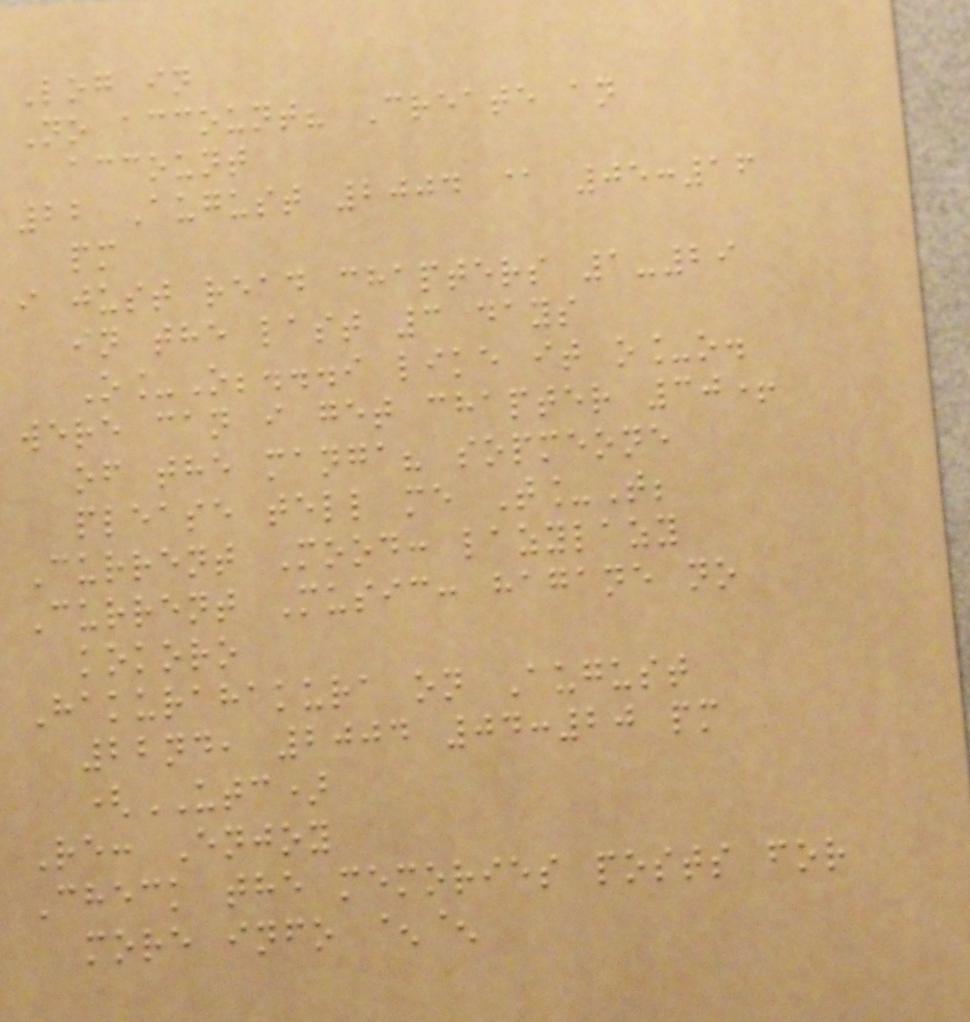Log in
No account? Create an
account
22 August 2004 @ 05:16
pm
i just read chapters 1-29
in the last 3 days
O_O;...i like it o_o.
were can i get chapter 30+
of the manga? sopmeone
please tell me T_T;
Current Mood: lazylazy
Current Music: hagane no
kokoro
Hakurahakura on August
22nd, 2004 04:20 pm
(UTC)
Re: Enjoy
Check the memories posts for
more info ^^
